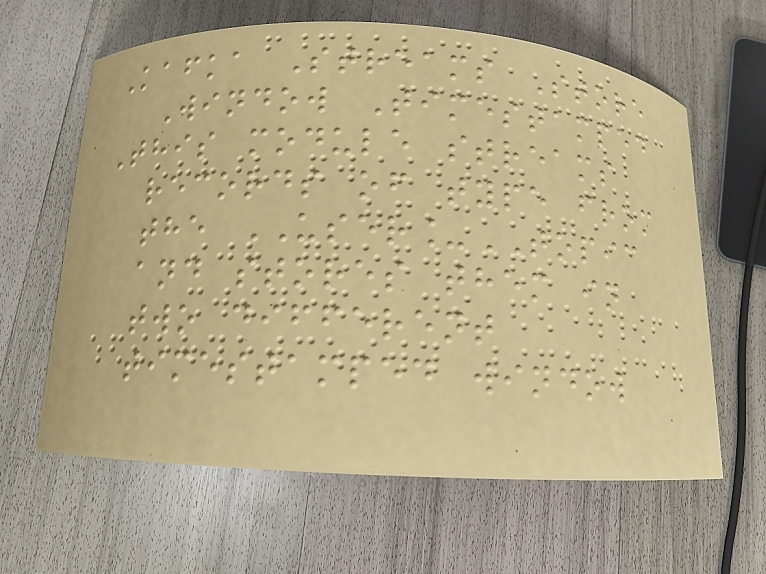Kafka Streams Store
Window Timestamped
This module streams
records of type from
the USER_TOPIC
and stores them in
two different
timestamped window
